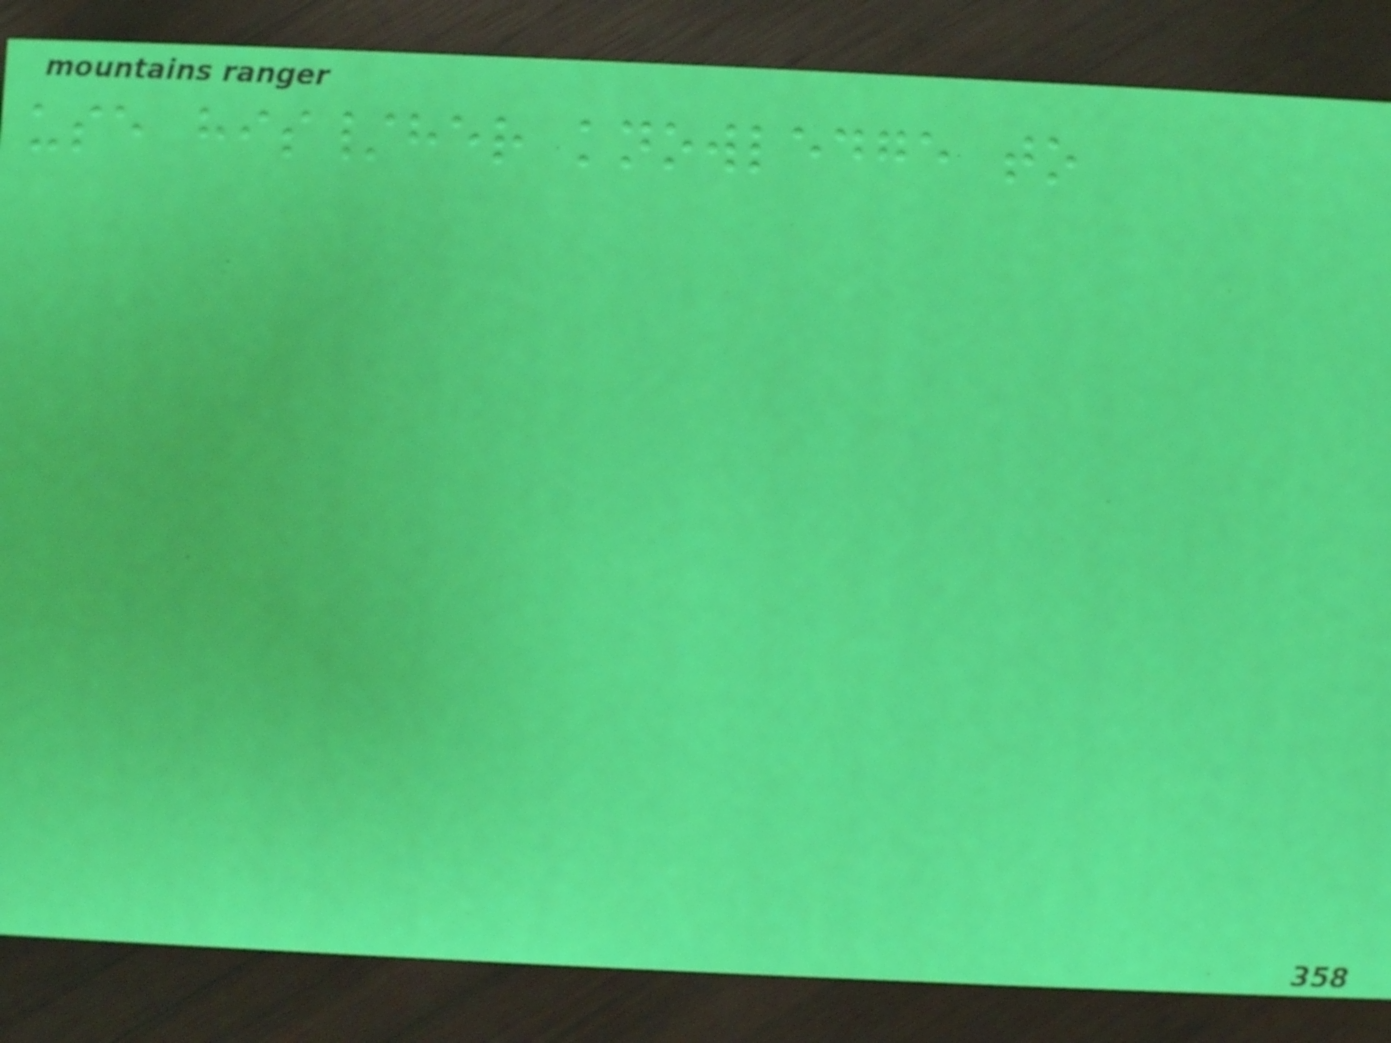use his/her knowledge to
